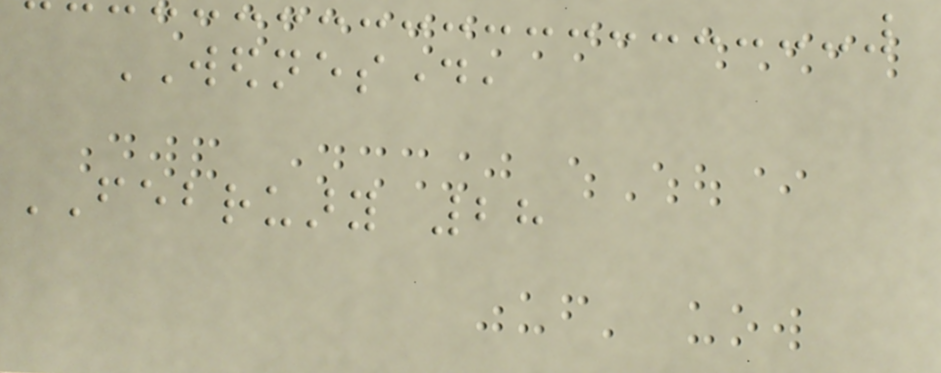WEDNESDAY,
FEBRUARY 28
